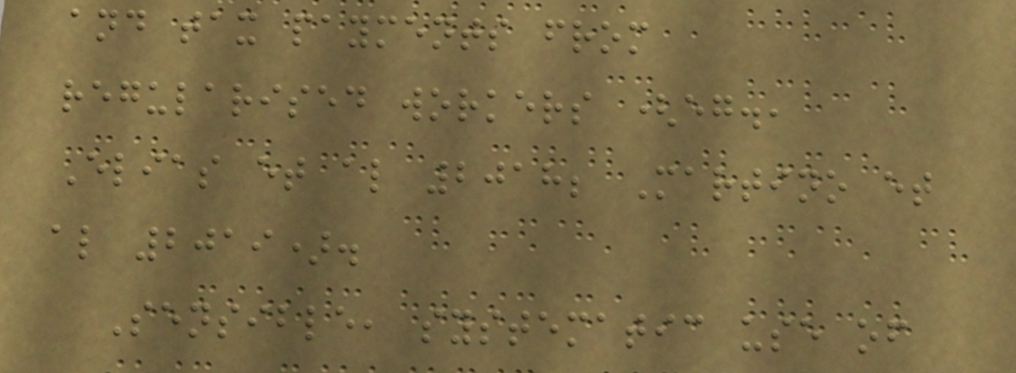and tax payments from
regularised workers (eg.,
Elias et al 2018; Martino et
al 2019).
Sensible, systematic use of
